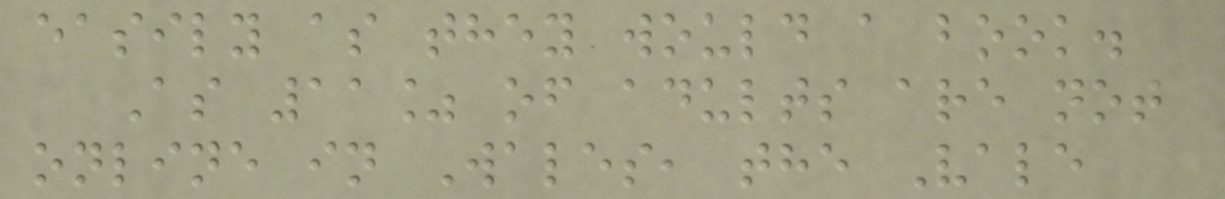easily as they would a book.
As 11% of adults are not
online in Wales, the Vale
